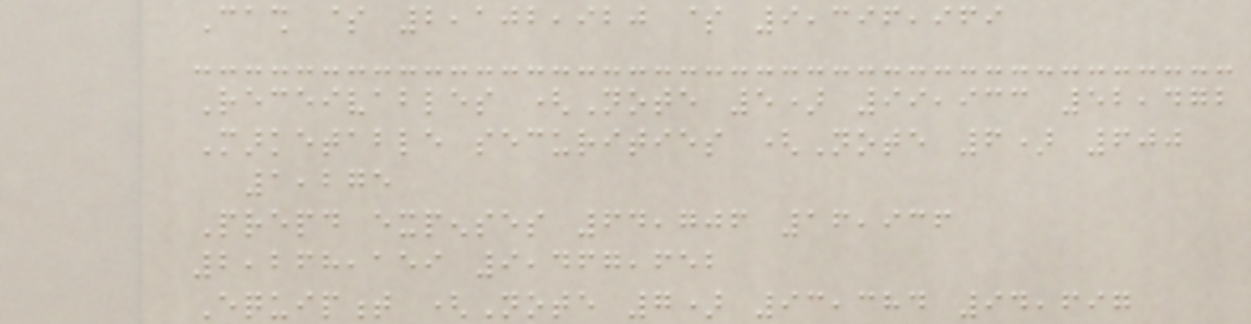Cash $ 2,102,920 $ 9,396,969
Receivables (Note 5) 99,933 52,472
Marketable securities (Note 6) 600
1,275
Prepaid expenses 64,706 16,936
2,268,159 9,467,652
Equipment (Note 7) 93,384 94,697
